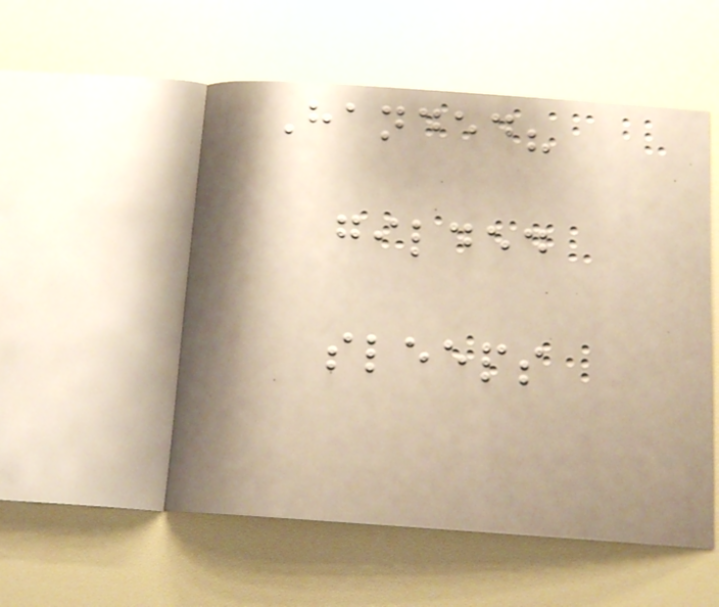Handed?
gilded
sleeps
